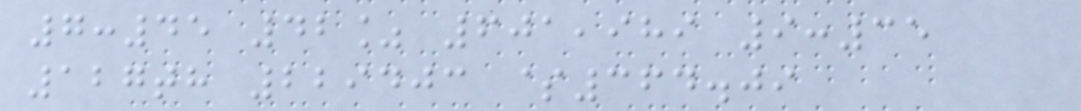7:45 42% 601,989 9:35
127th 229403 $364.09
